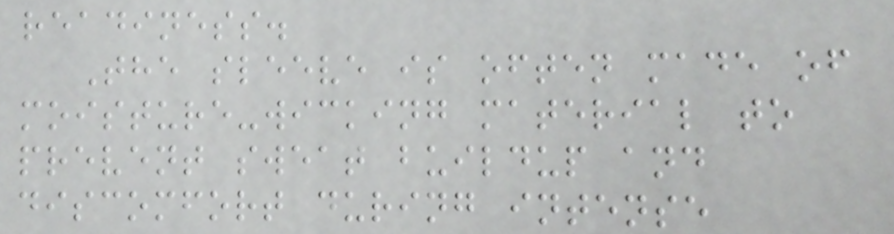readiness.
The sleeve is often made of
moisture-wicking material to
prevent sweat buildup and
discomfort during intense
